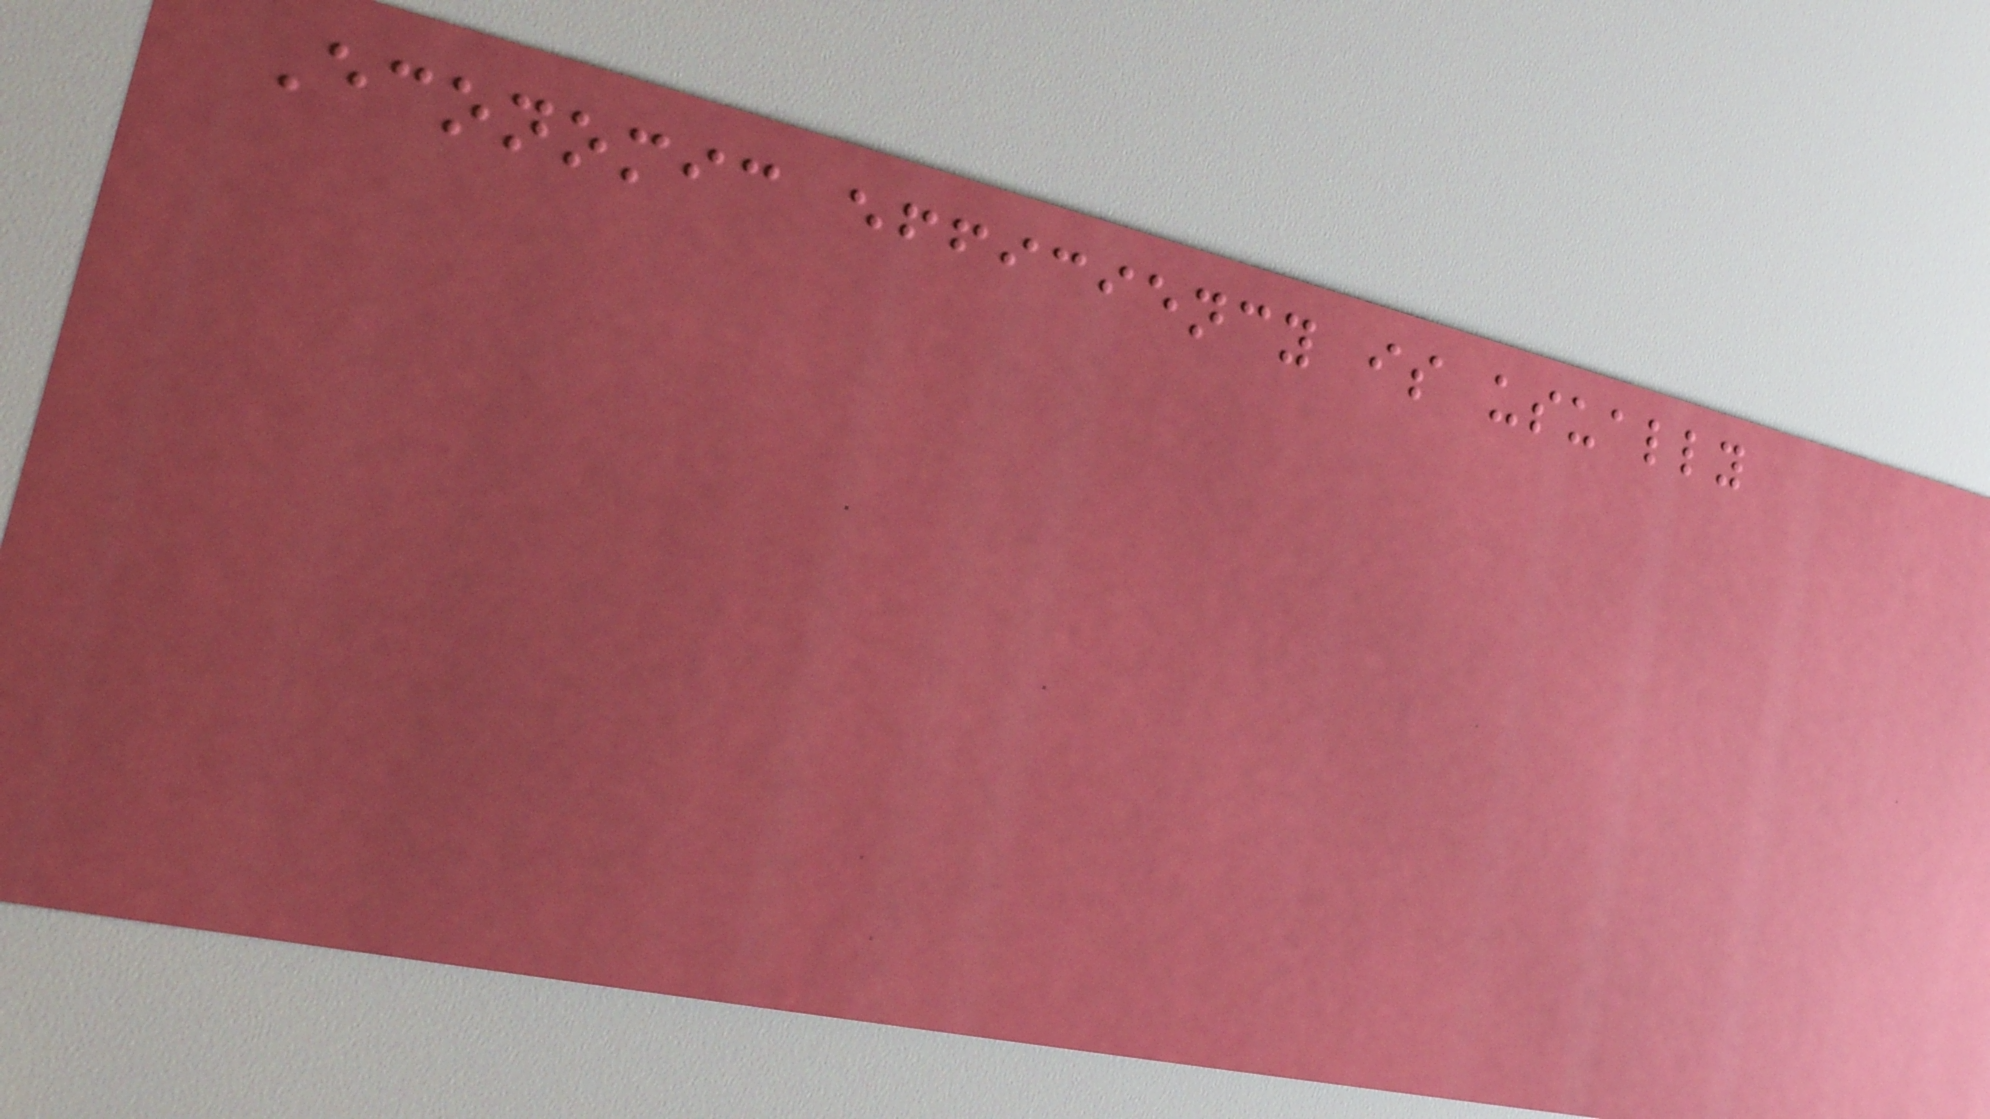Economic efficiency is usually
